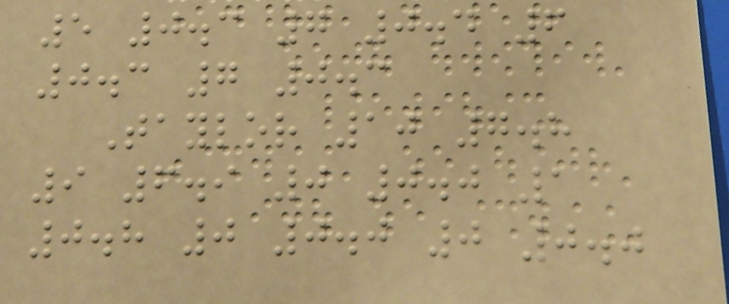5 0.3 7 0.4 6
0.3 7 0.3
Taylor 10 7.8
9 6.9 0 0.0 1
0.8 0 0.0 0 0.0
